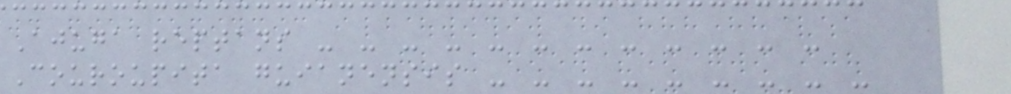Ajuga reptans - - - - - - - - - - - -
Couroupita guianensis - - - - - - - - -
